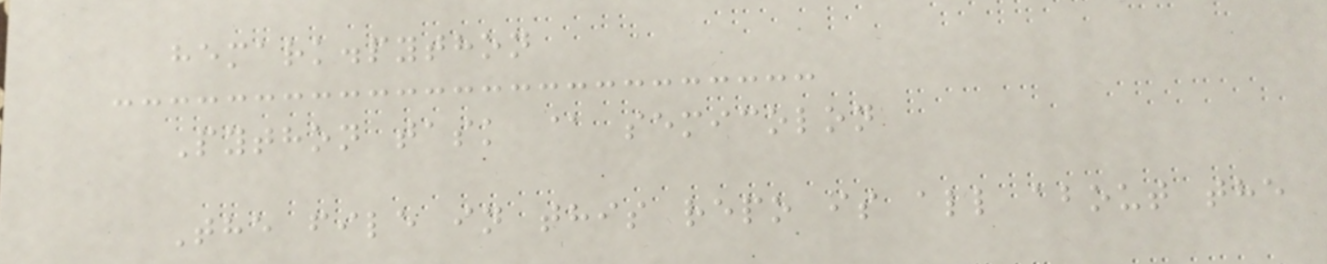hemark.python
Python task @ semicolon
The file in this repo is all about the
